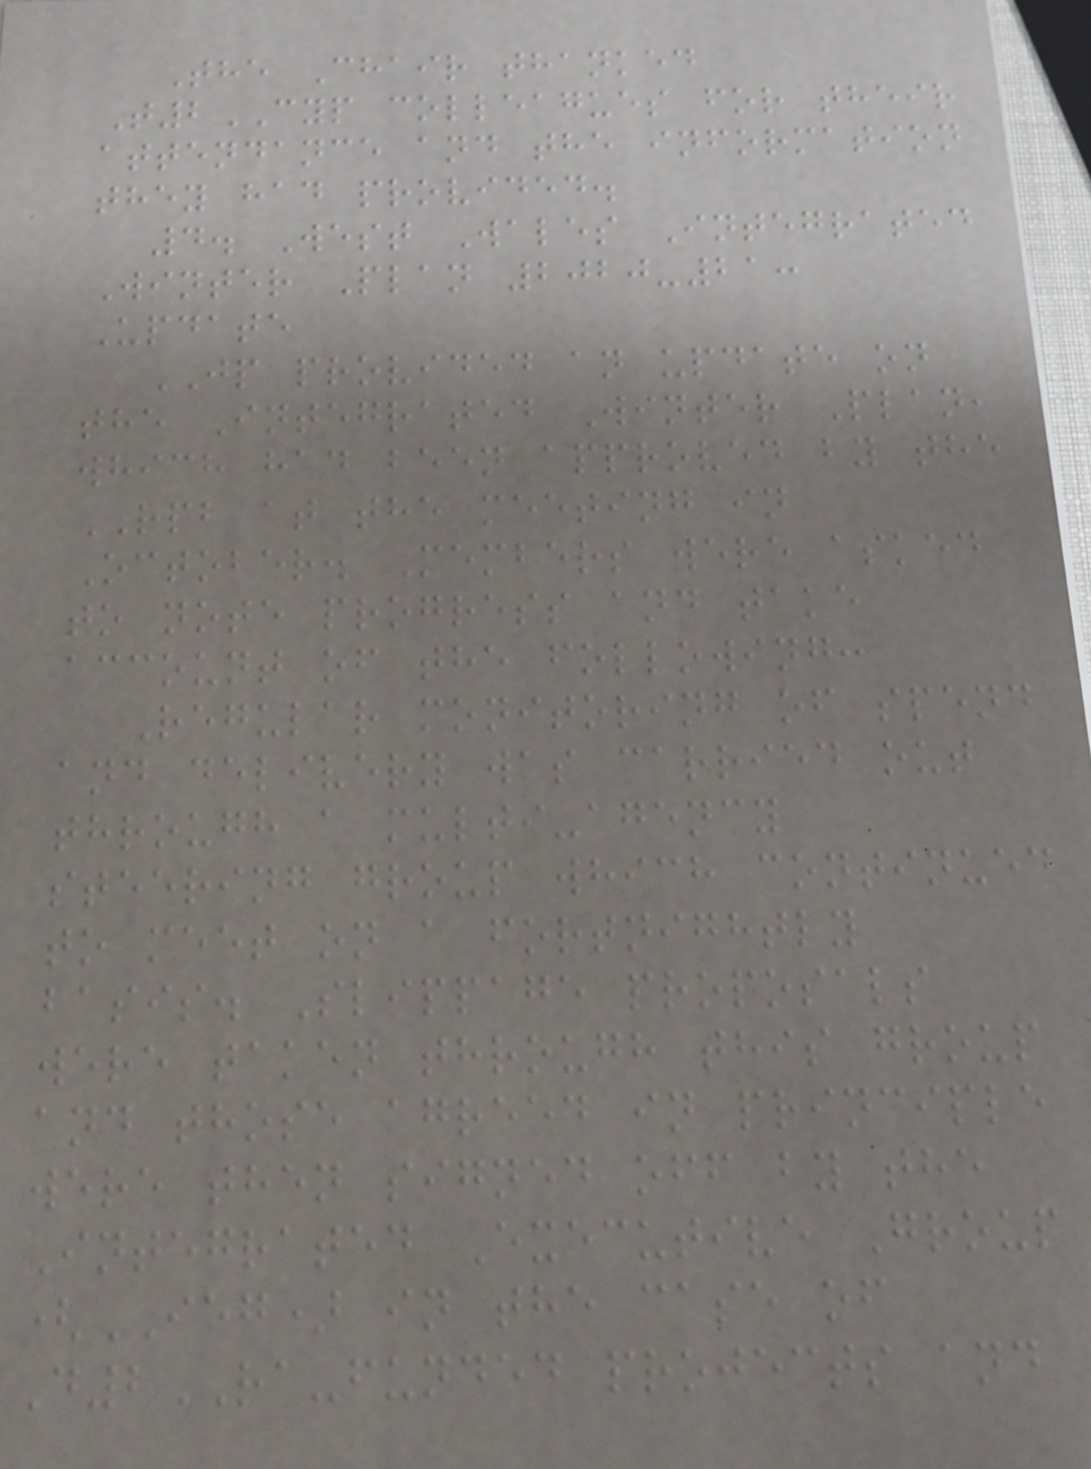The Chair thanked
T2CYP colleagues for their
attendance and the information
they had provided.
4. West Wales Integrated
Winter Plan 2020-21:
Update
JP provided an update on
the Integrated Winter Plan,
which had been approved by the
RPB at the meeting in
October. Members were asked
to note progress and take
account of the following:
Regular monitoring of spend
and delivery was carried out
through a multi-agency
steering group which continued
to meet on a fortnightly
basis. Slippage proposals
were taken through this group
and those agreed in principle
were then signed off by the
Integrated Executive Group
(IEG) in the case of
D2RA-funded projects and
